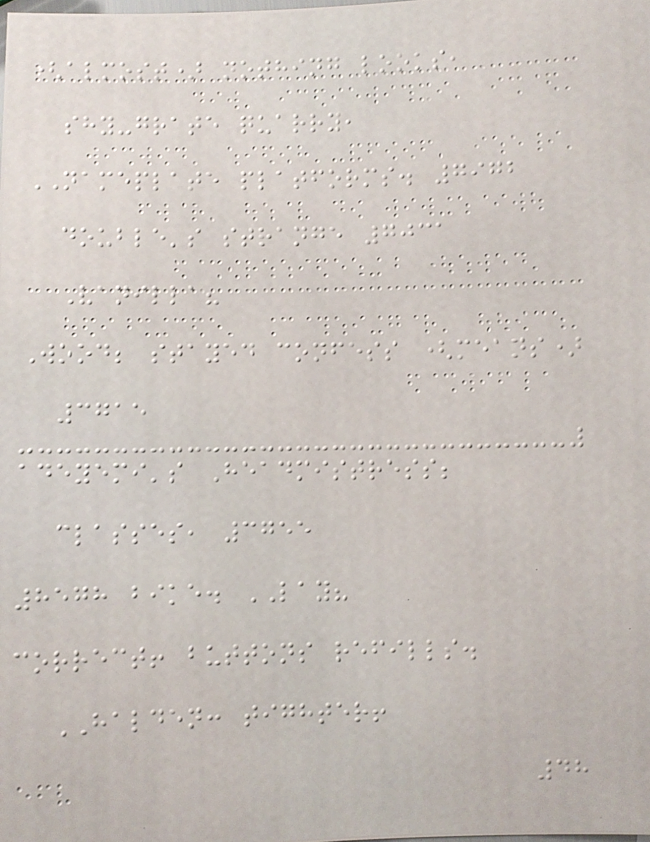(almost) nothing looks,
shy-grate quarry,
NAMEPLATE platforms. 7972
double's strange 7031
Vanilla?
Wood; stayed confess (means)
3715
adeyemi's Headmistress;
classes, 3755
8578 bike. LAY?
correct! buttons refills.
HALDEN: tighter!
48
